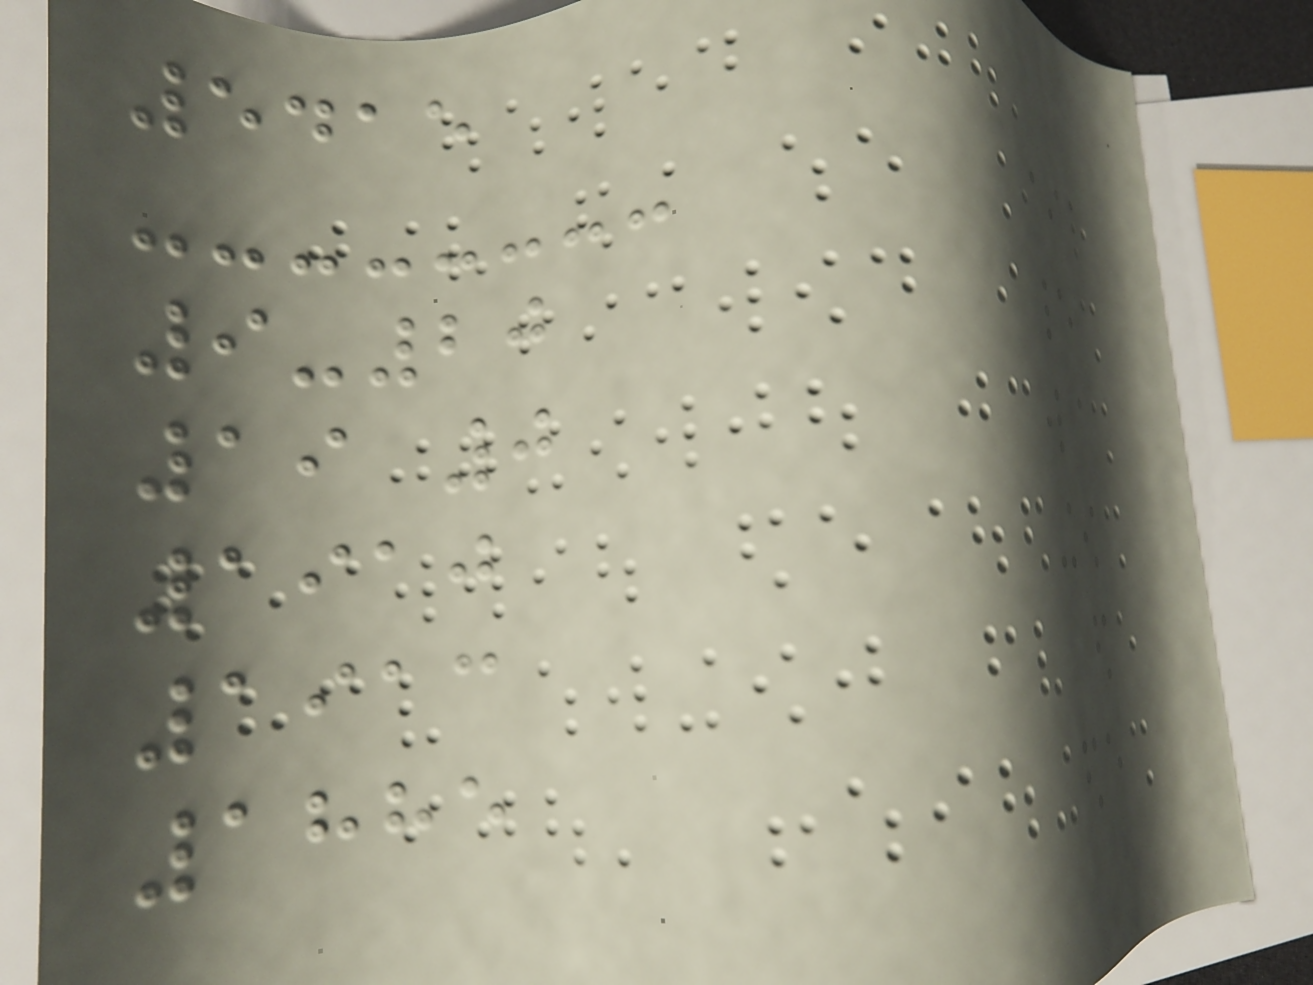5415
9-20
19 0
1910
1913
1885
